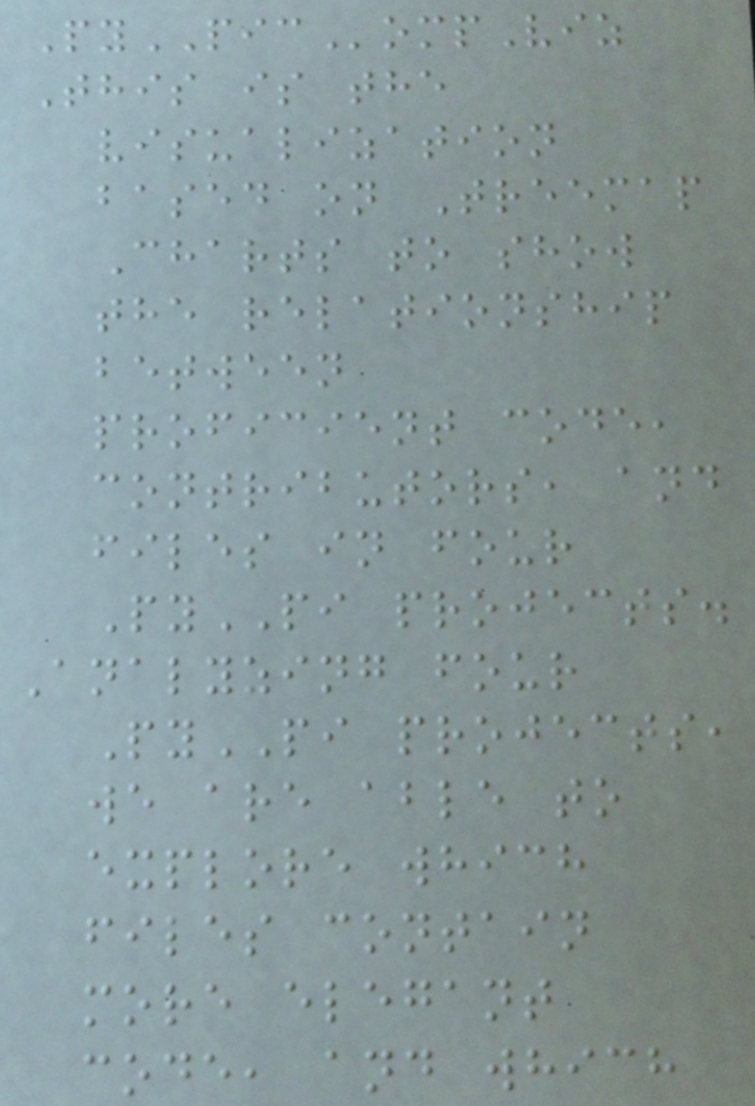PyPICompViz
This is the
visualization
based on Treemap
Charts to show
the relationship
between
proficient code,
contributors, and
files in four
PyPI projects.
Analyzing four
PyPI projects,
we are able to
explore which
files contain
more elegant
code, and which
